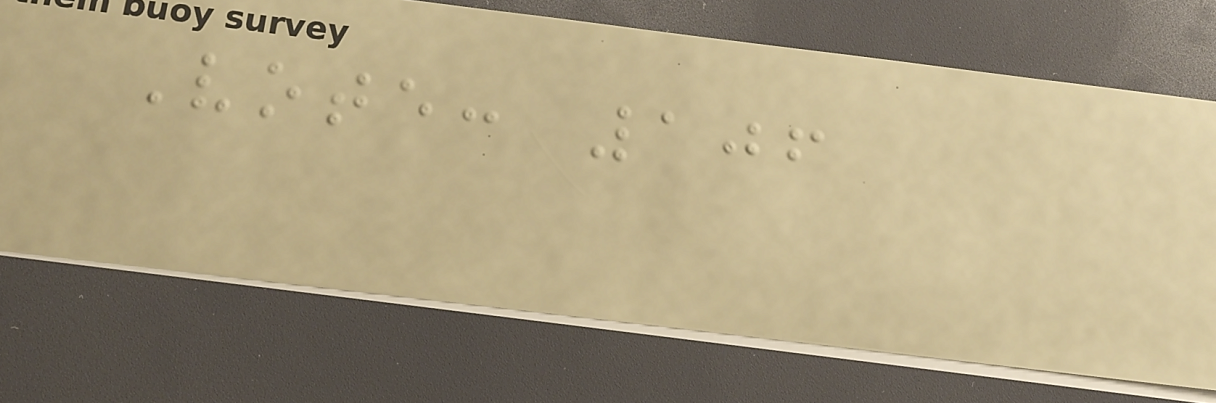Vote: 106
